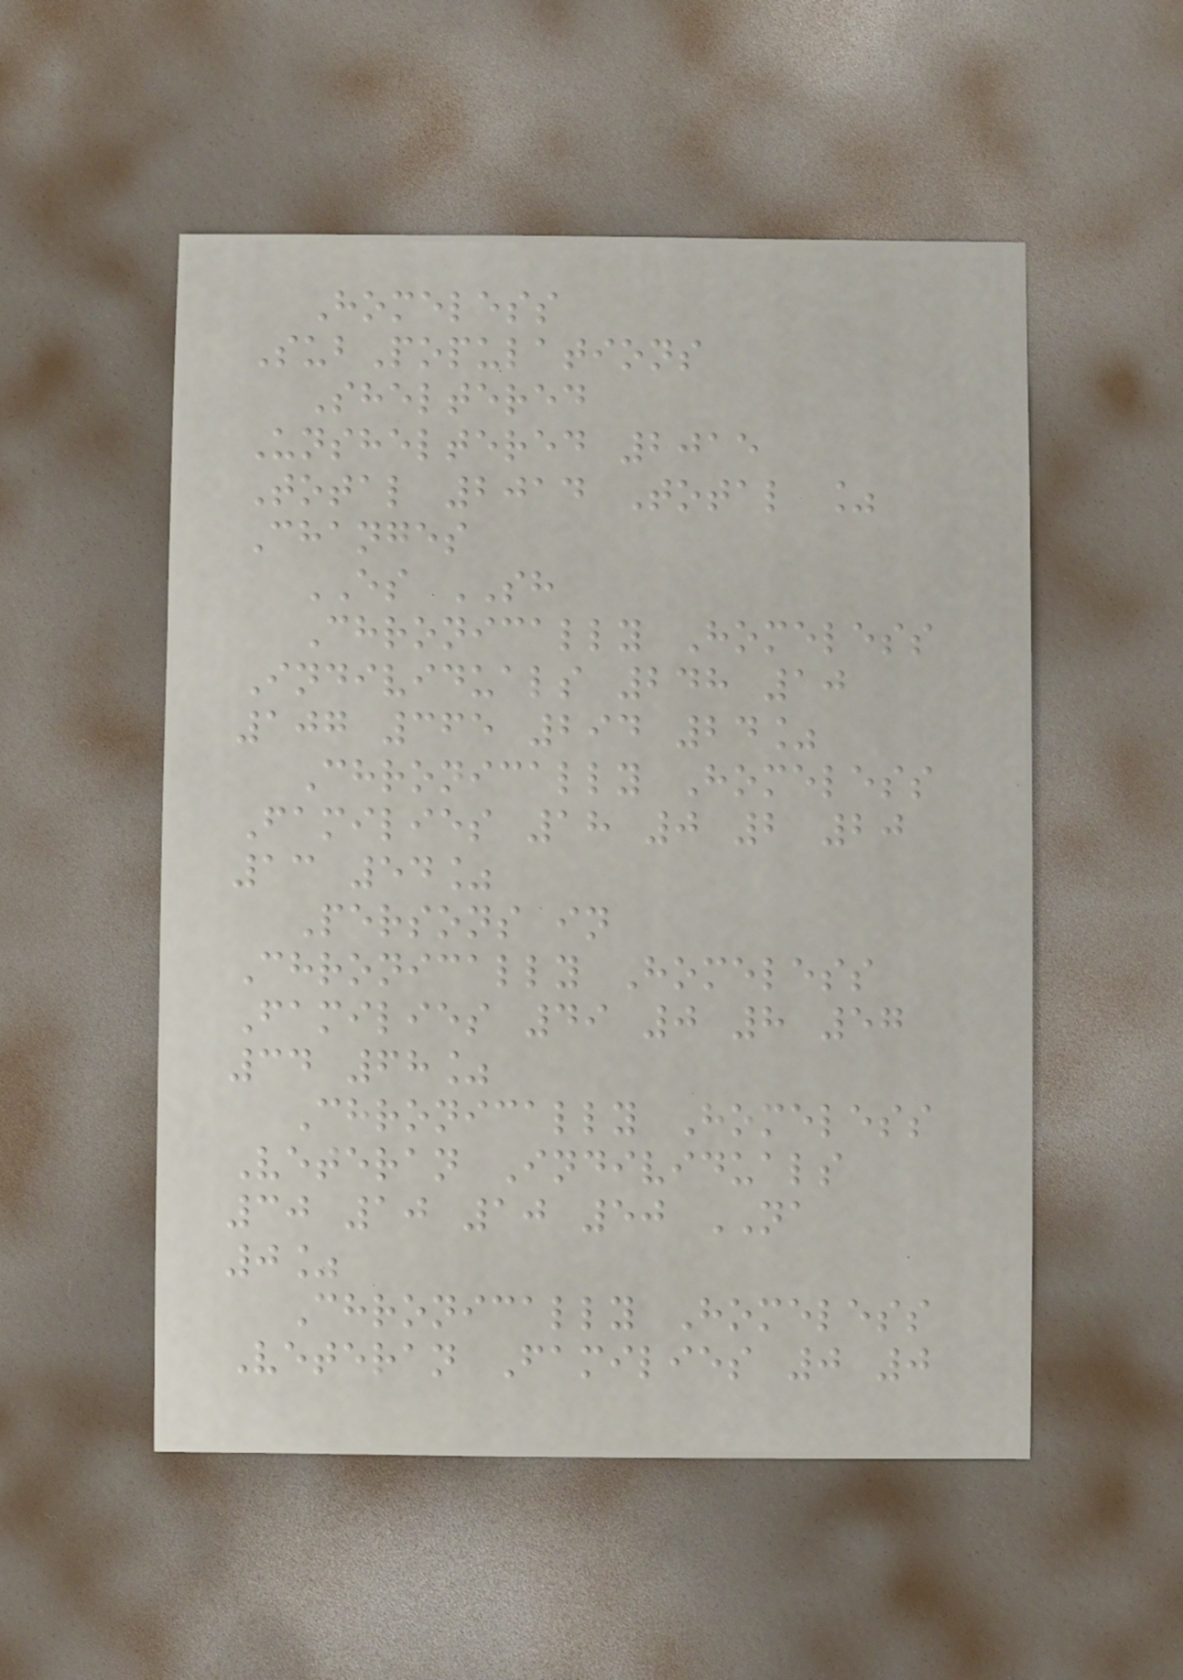Homeless
SubPopulations
Sheltered
Unsheltered 2015
Total 2014 Total %
Changes
ES SH
Chronically Homeless
Individuals 248 10
107 365 294 24%
Chronically Homeless
Families 18 0 2 20
13 54%
Persons in
Chronically Homeless
Families 49 0 8 57
34 68%
Chronically Homeless
Veteran Individuals
30 10 10 50 NA
0%
Chronically Homeless
Veteran Families 0 0
